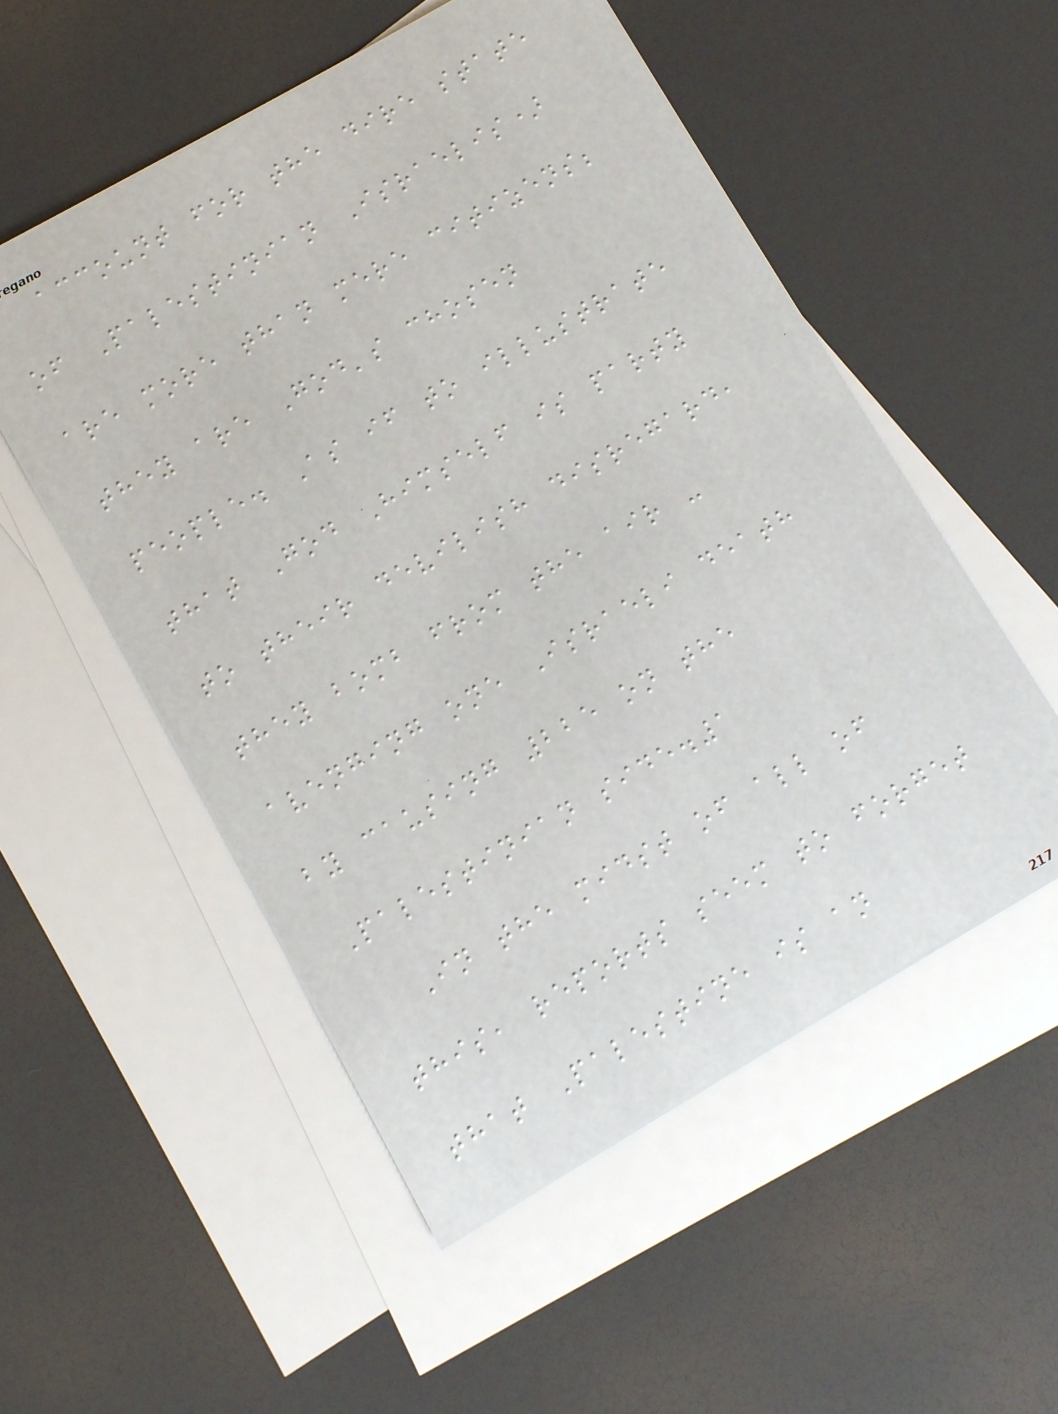account for the dire state
of Palestinian Israelis)
are more than mere citizens;
they are God's chosen
people. As if to illustrate
that God Himself is party
to their devilish disregard,
they bomb from the air -
avenging one Israeli death
by causing 225 on the
Palestinian side.1
In the midst of all of
this, reports seem to forget
that Palestine is an
